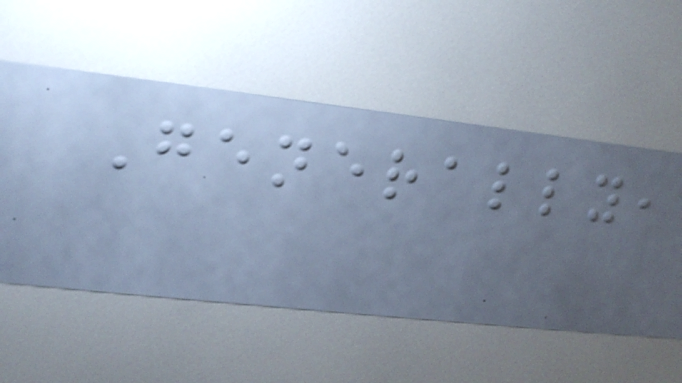Generally,
